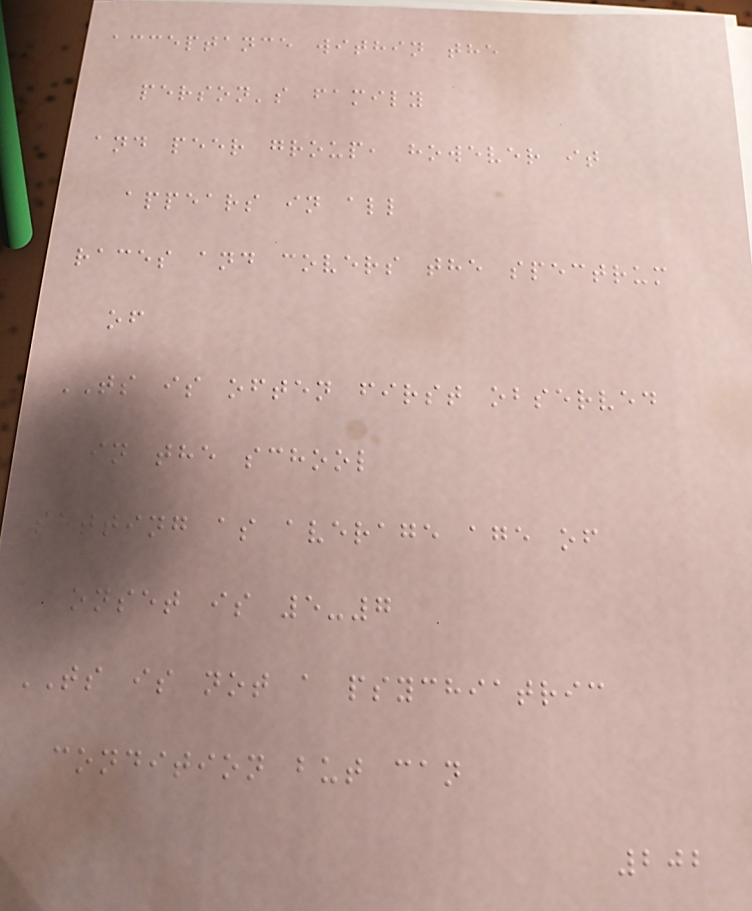acceptance within the
person's family
and peer group, however it
appears in all
races and covers the spectrum
of
TS is often first observed
in the school
setting as average age of
onset is 5-7
TS is not a psychiatric
condition but can
202
